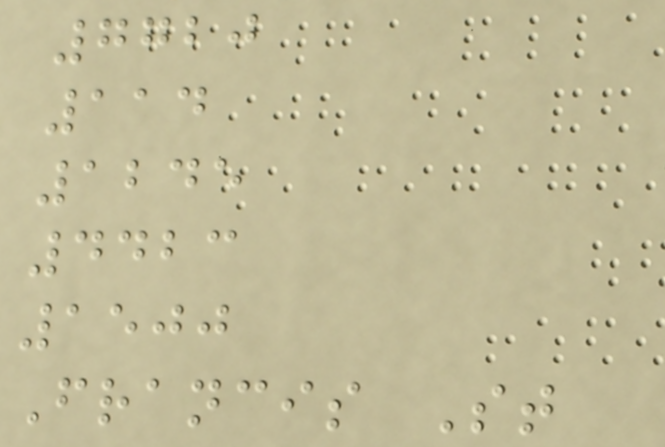7720
114
1245
4423
1500
Francis St
